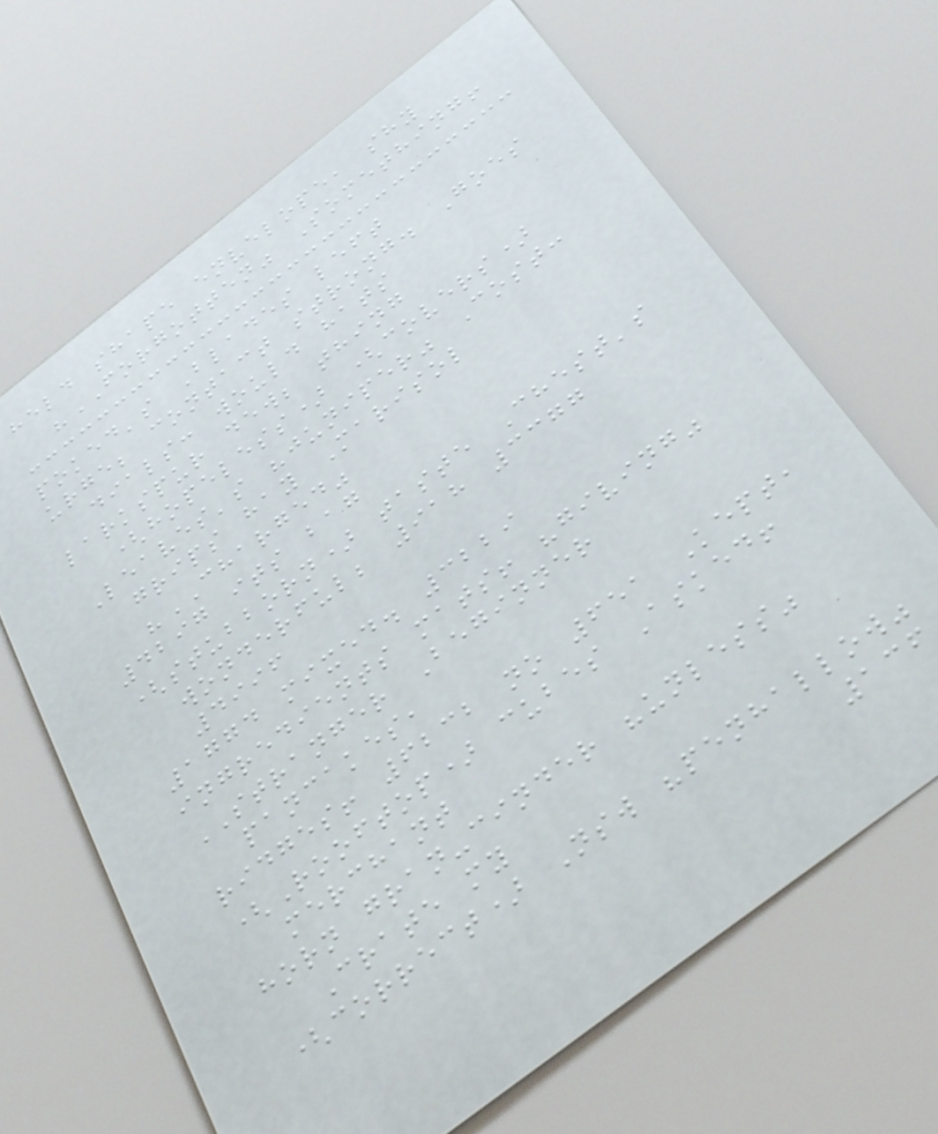held shape envelope, shy
"FORGOTTEN" Something!
poked's Blades left
urge; contact strong. Goes
dials: would hats
larkspur dew; thing
(hopeless) (covers)
Leaves's "juniper" Cost:
grips hay Marisol
"CHARGED"
4297 its bag
(stubborn) taste Chest's
wonderful; 918 3377
4996
1774 mixed. 3229
ingredients mats! "giving"
STRANGER Beginner
pancakes,
ridges! 6232 no 651 Kept,
(Rooftop) cubes Asked!
merchant
horn gran-cinder "unless"
Crate my
(correct) Nsw "penhallow"
136
